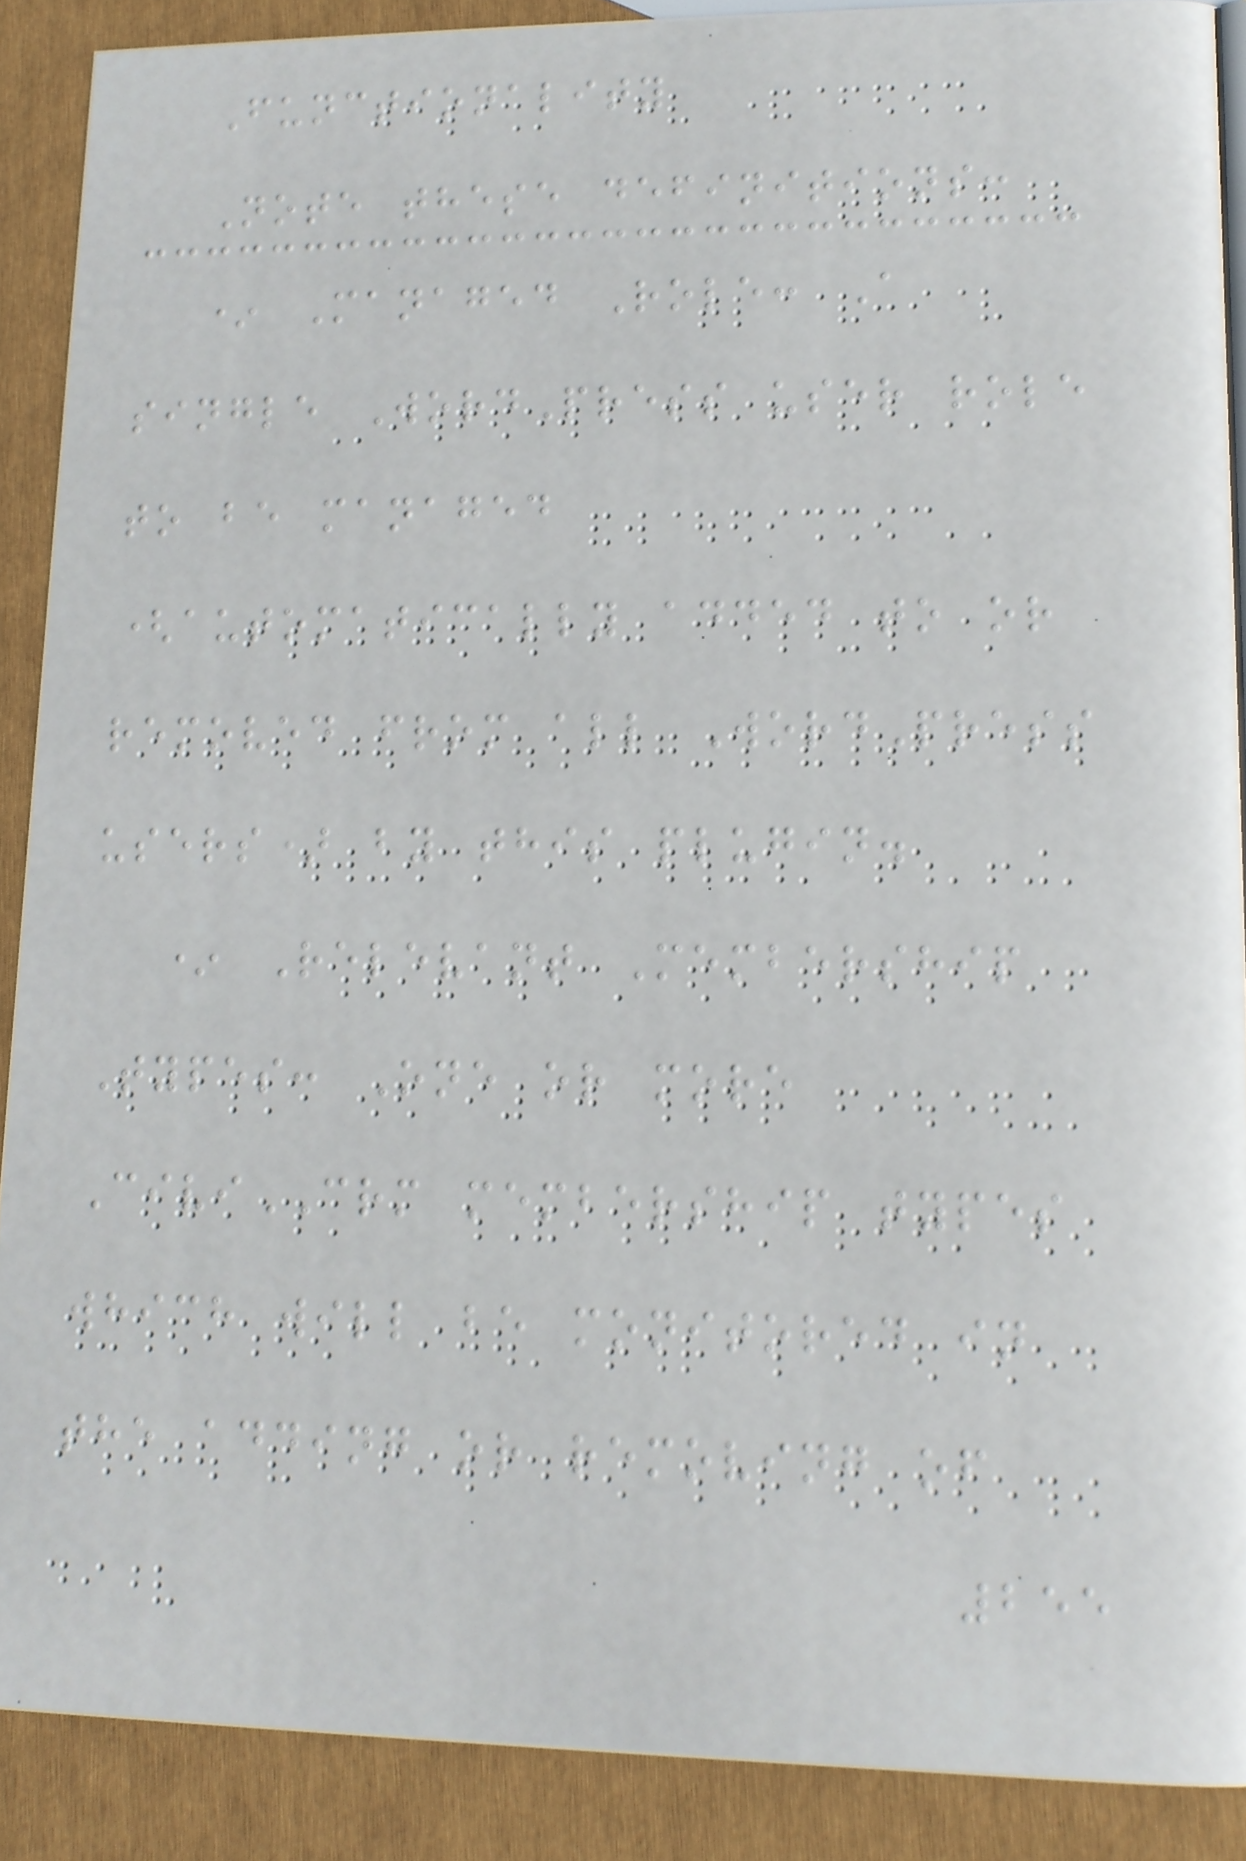Functionality
Note these definitions:
* Managed Role: A
single WordPress user role
to be managed
(automatically added to or
removed from all WordPress
users) by this plugin.
* Relevant Membership
Types: One or more
CiviCRM membership types
which will be monitored in
the adding or removing of
255
